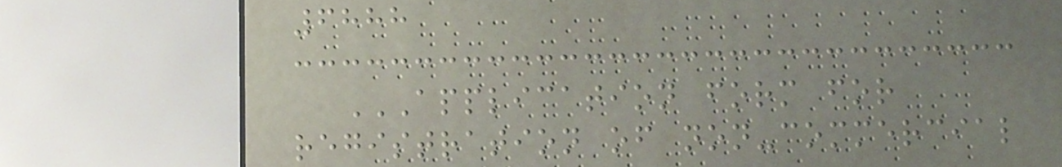6888
APPLICATION FORM FOR
REGISTRATION OF NON-COMMERCIAL
